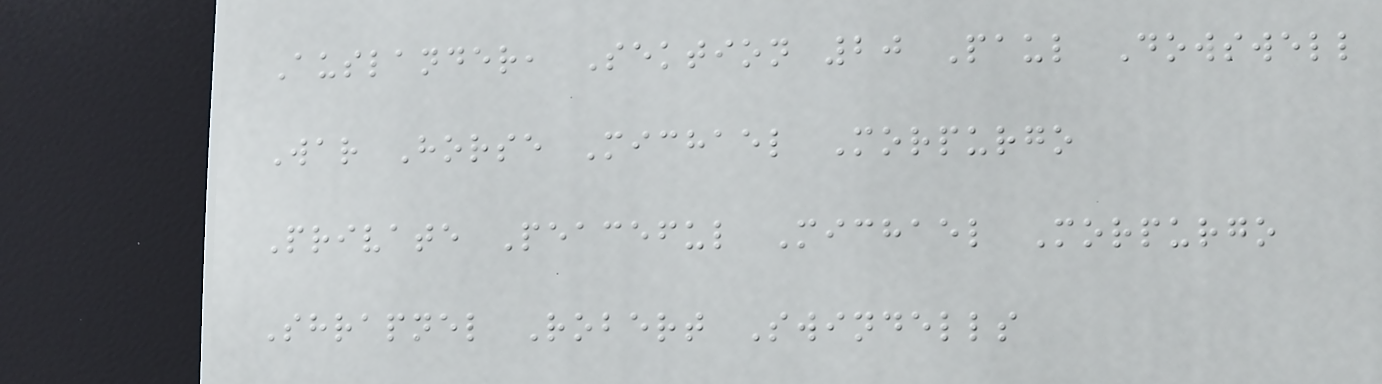Auslander, Sektion 20 Paul Dowswell
War Horse Michael Morpurgo
Private Peaceful Michael Morpurgo
Shrapnel Robert Swindells
